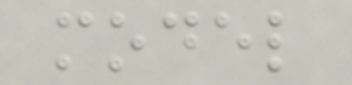model
